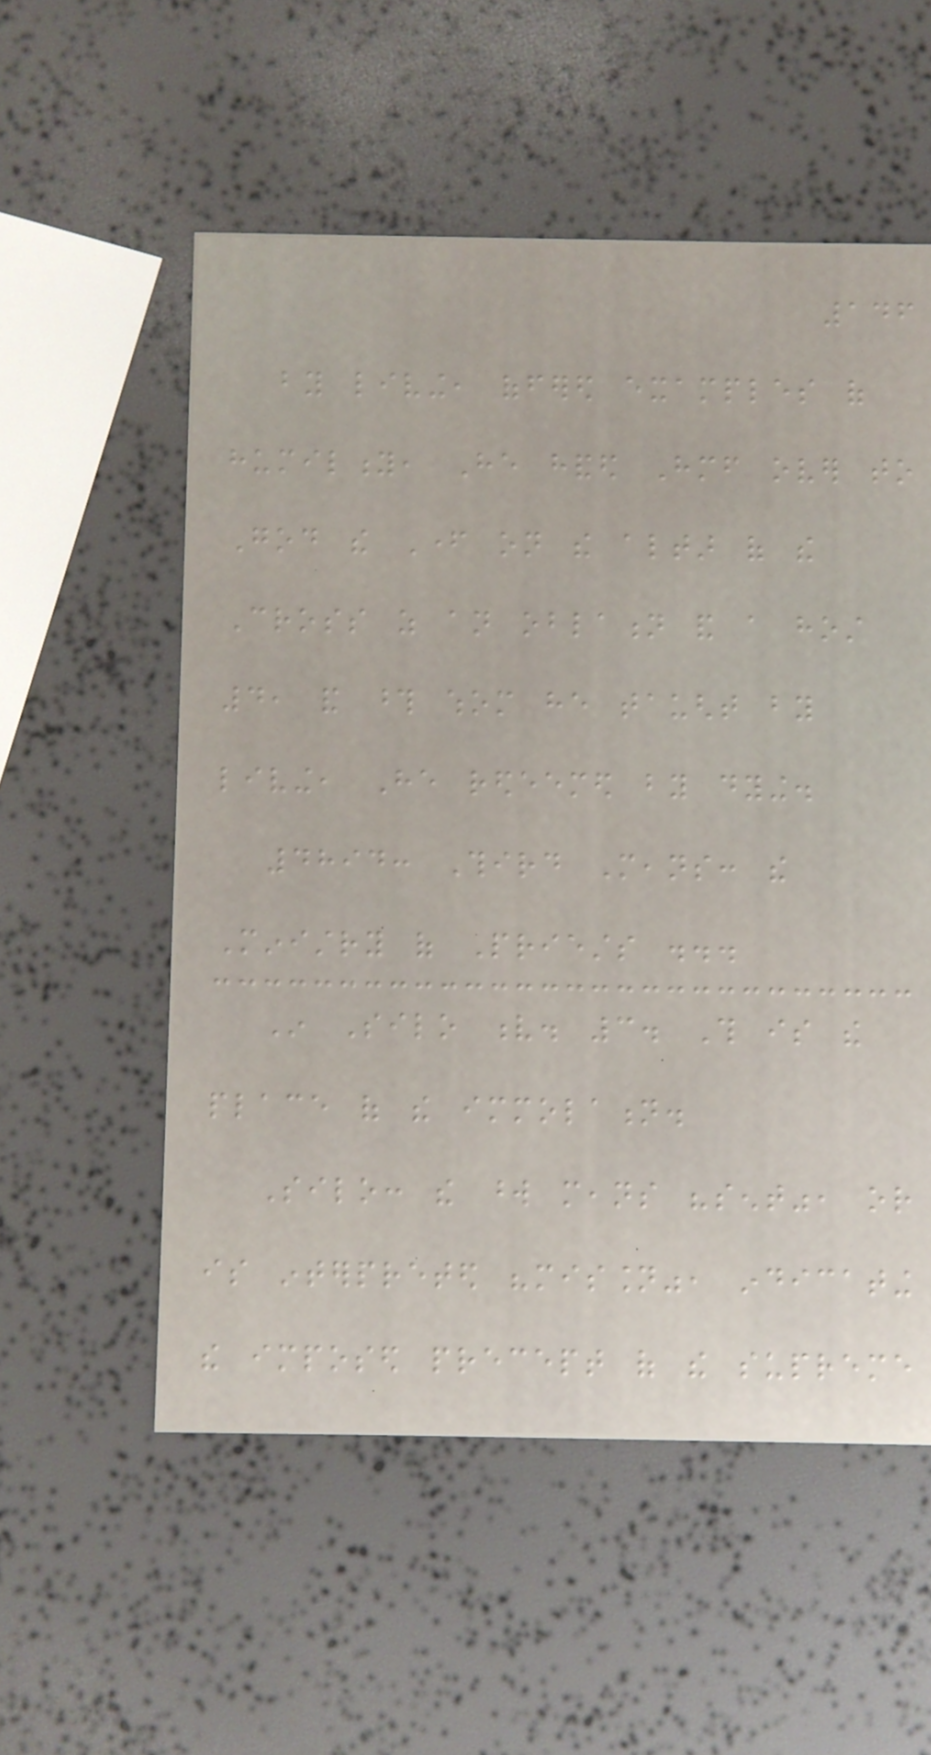146
by living, offered examples of
humility, He handed Himself over to
God the Father on the altar of the
Cross as an oblation and a host
4, and those whom he taught by
living, He redeemed by dying.
4894: Third Means: the
Ministry of Priests ...
In Silo v. 3. This is the
place of the immolation.
Silo: the word means "sent", or
is interpreted "mission", indicating
the imposed precept of the supreme
